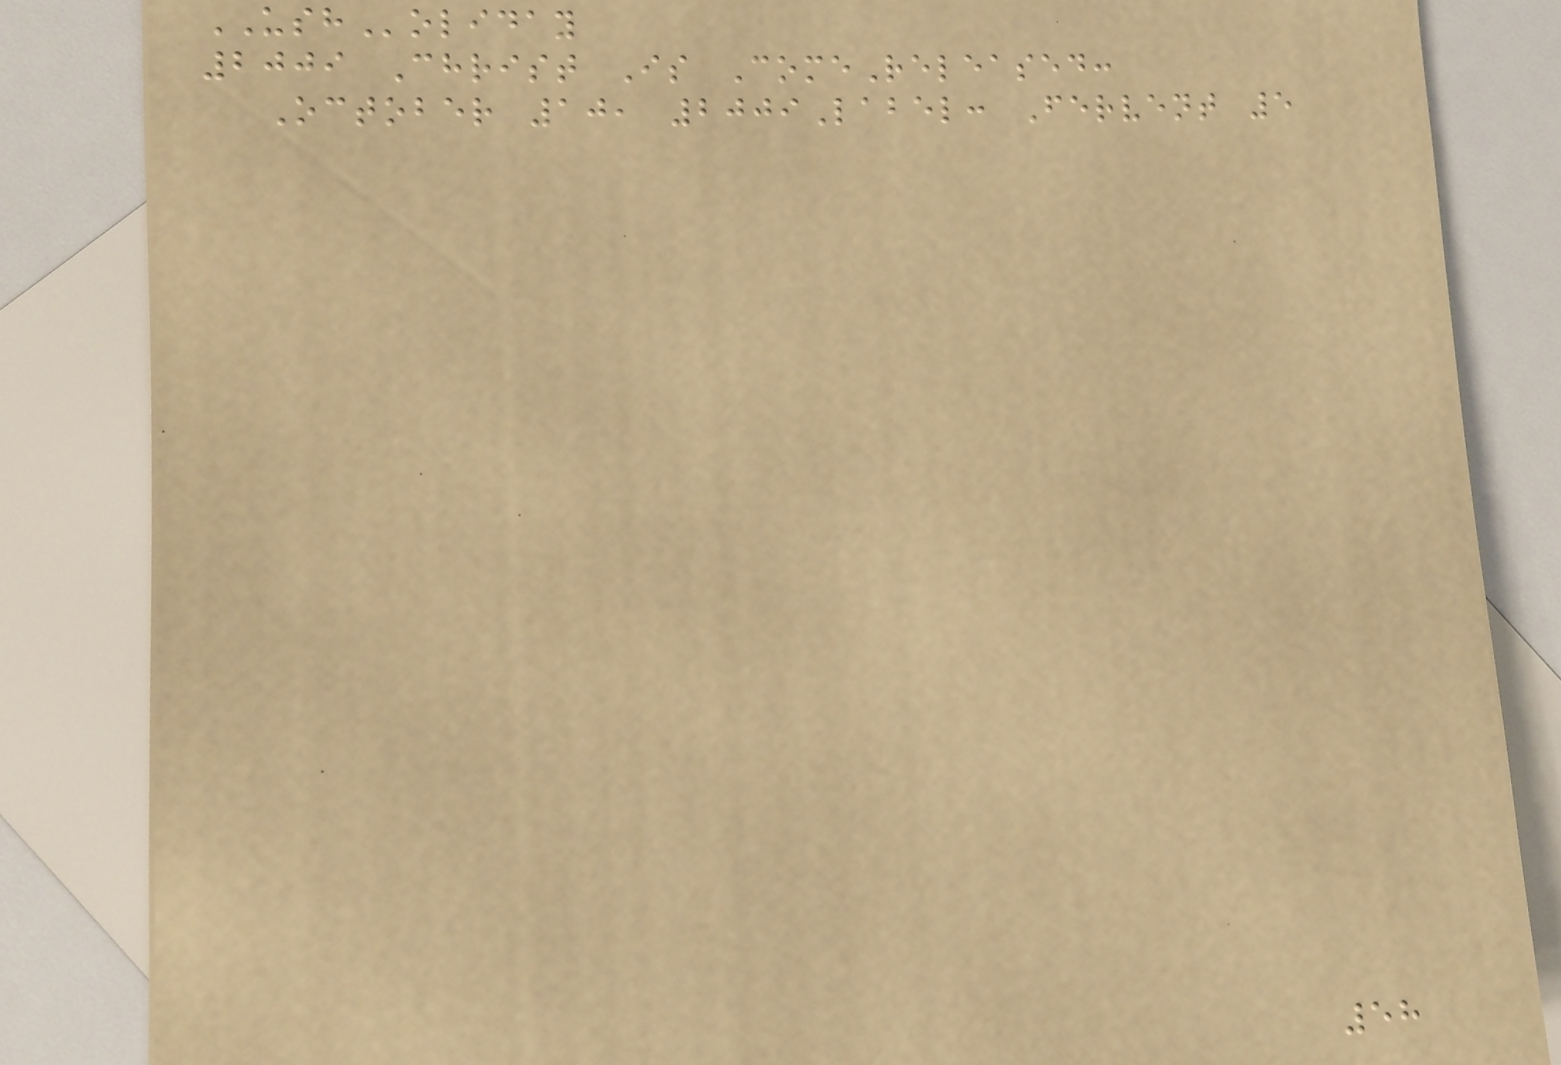USHoliday
2009 Christ Is ComeReleased:
October 10, 2009Label: Fervent 5
58
